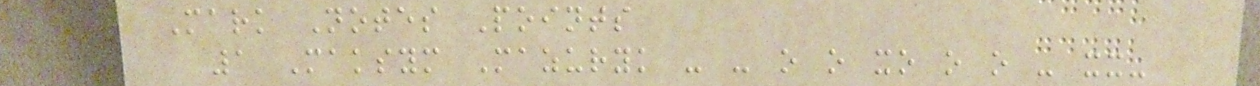Mark Notes Points
1 Maksym Mazuryk - - o o xo o o - xx-
